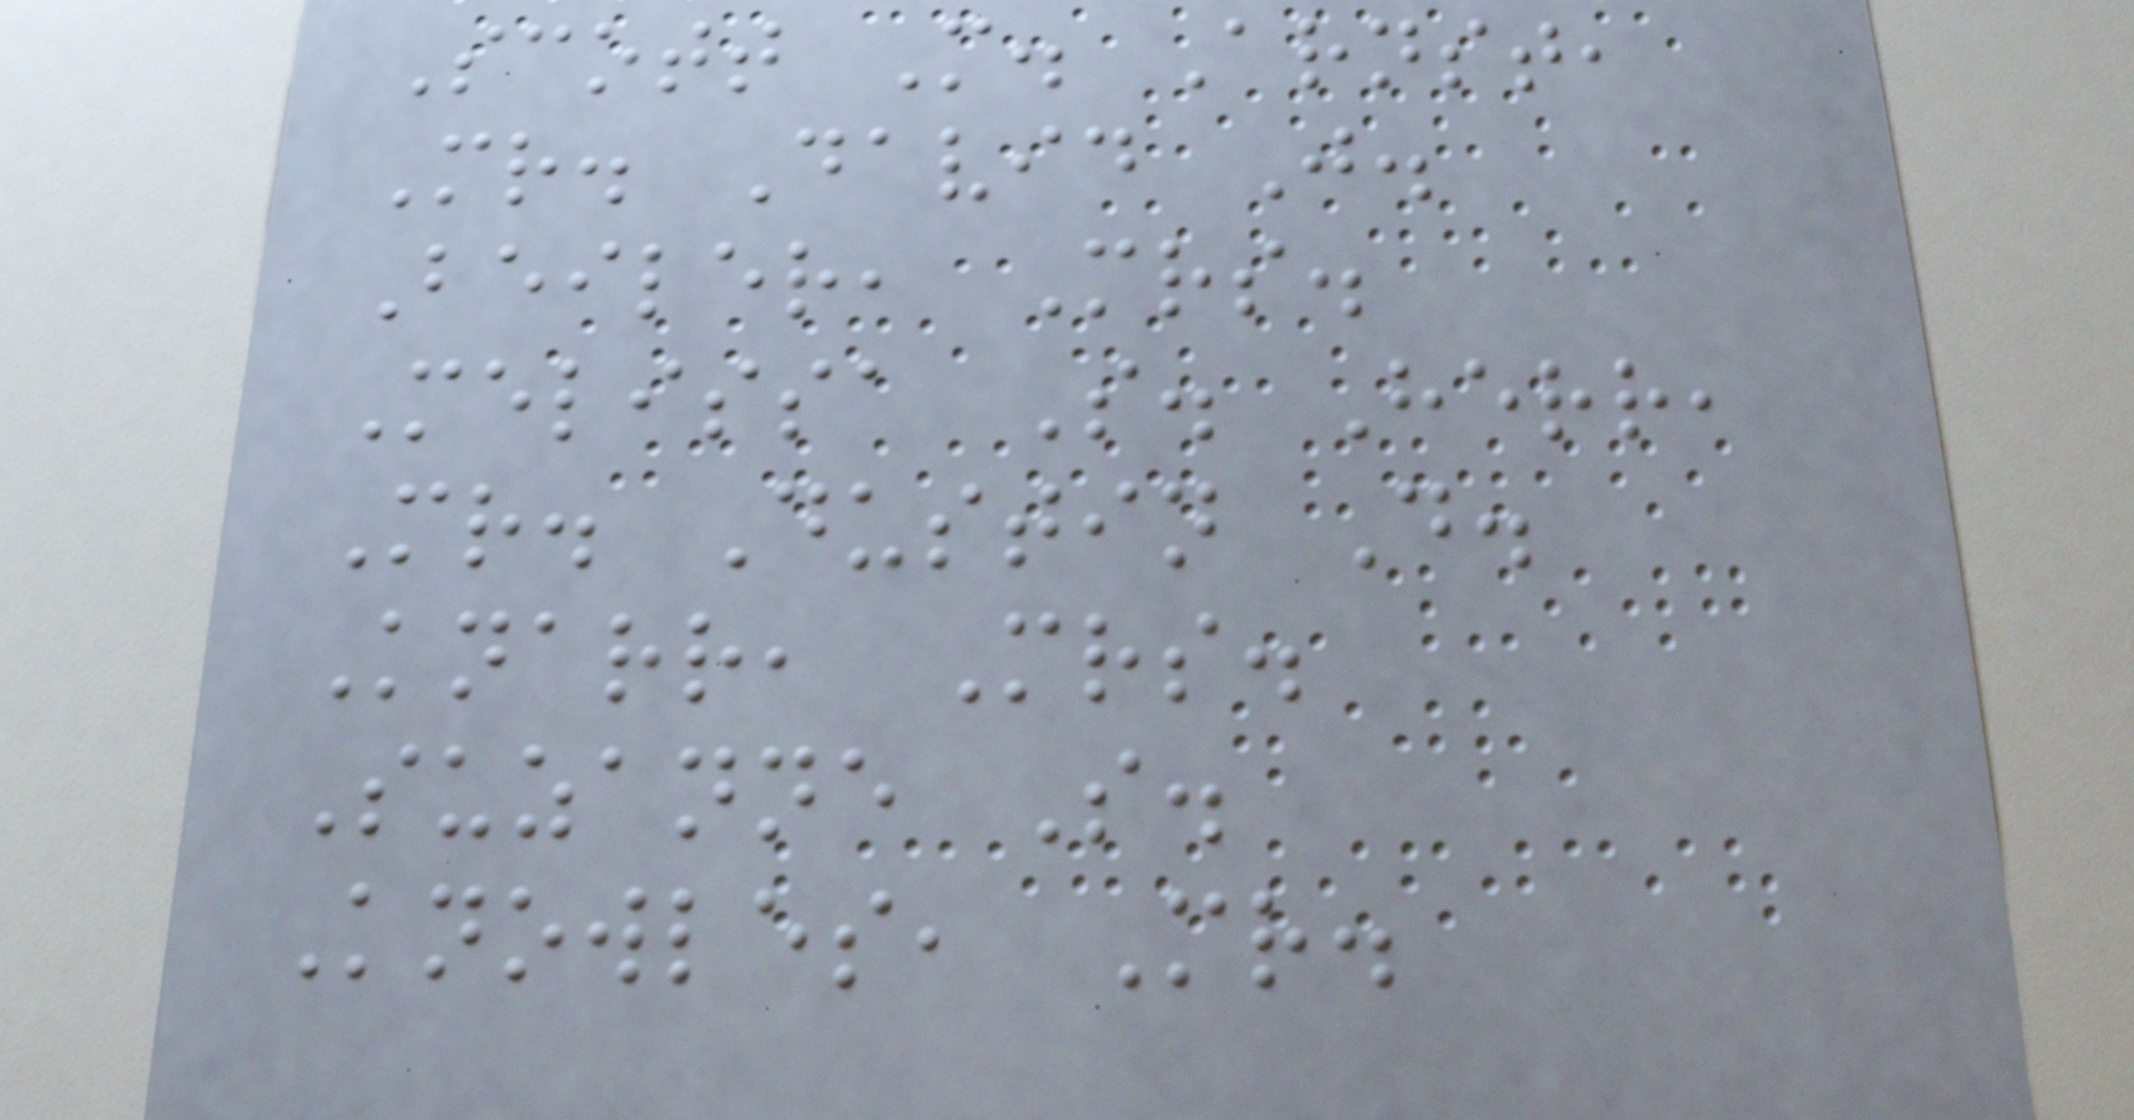Scott M. Arnst,
Mr. David J.
Beiler, Mrs.
Melissa S. Herr,
Mr. Dustin D.
Knarr, Mrs.
Suzanne S.
Knowles, Mr.
